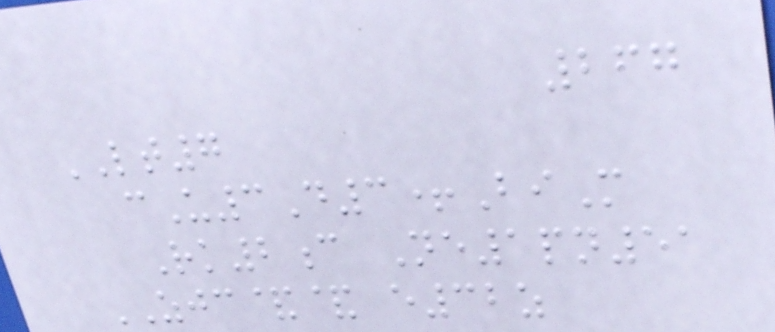267
LT7
cU3D3+BiM
Rk2c Ne1pn51
ZJC&& e32z
